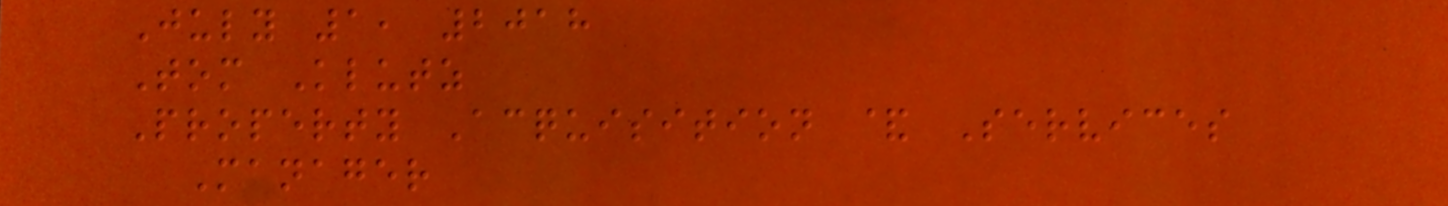July 1, 2018
Tom Klutz
Property Acquisition & Services
Manager
